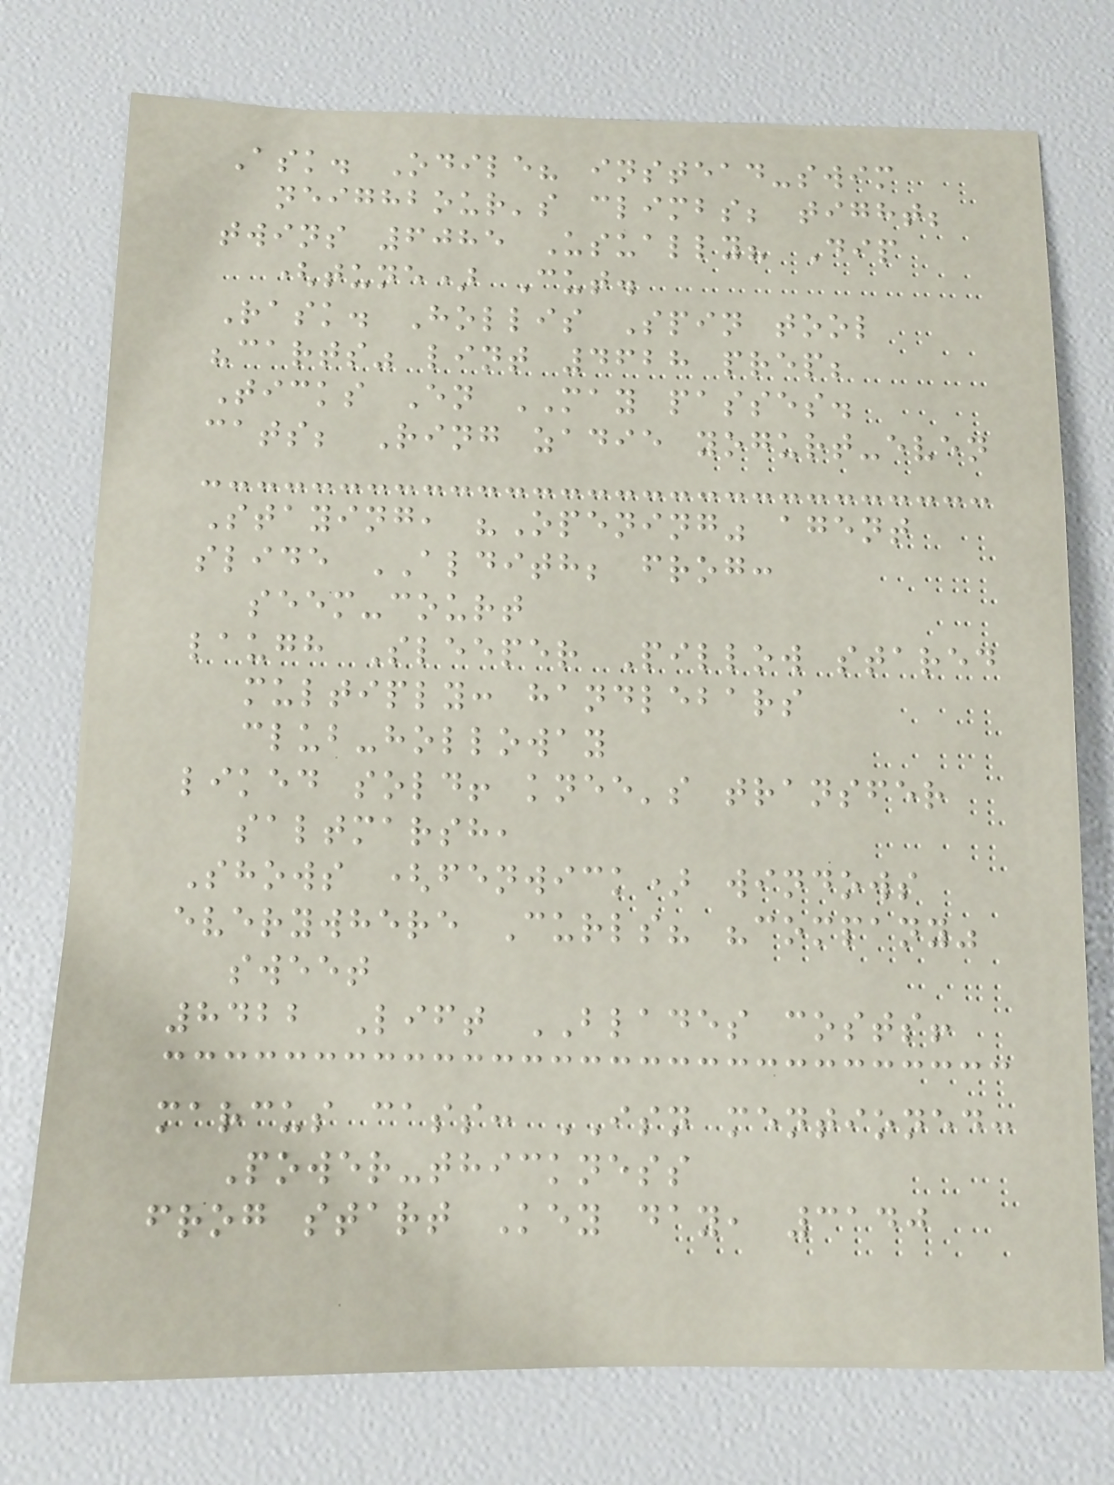Ask. Odile? instead-swim
neighbour's climbs; tight;
twins 6085 Usually? Dip
(tune) Cut.
Rask. Hollis Spin tool
"carts" lint 4628 prep;
Ticks En MAY passes.
cats; Ring zadie yogurt-even
Staying, "Opening" agent
slide ALDITH; frog:
seem-court
laugh Sleeper Pillow stared
multiply: handlebars
club-holloway
liked sold! knee's transfer
saltmarsh,
Shows (fenwick) windows
everywhere Curls? "company"
sweet
8422 Lift BLADES costs!
marcus cass: ISN mentioned:
Power-thickness
frog start Key day, 3140
